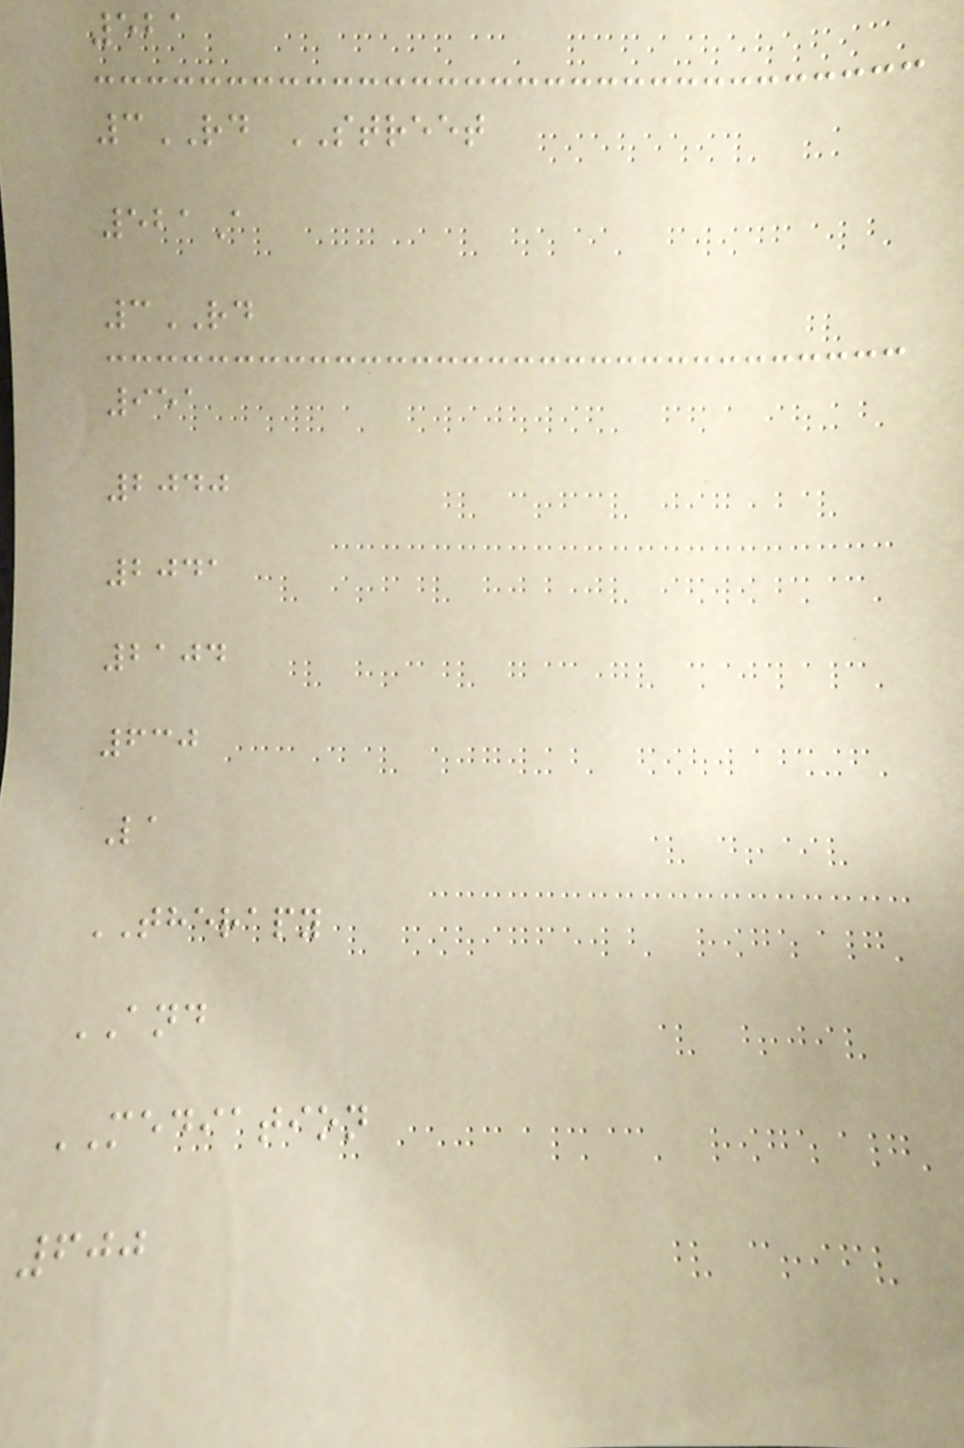521
3RD STREET
521A
3RD
951
2040
2041
2104
630
La
THERAPY
AND
MEDIATION
600
